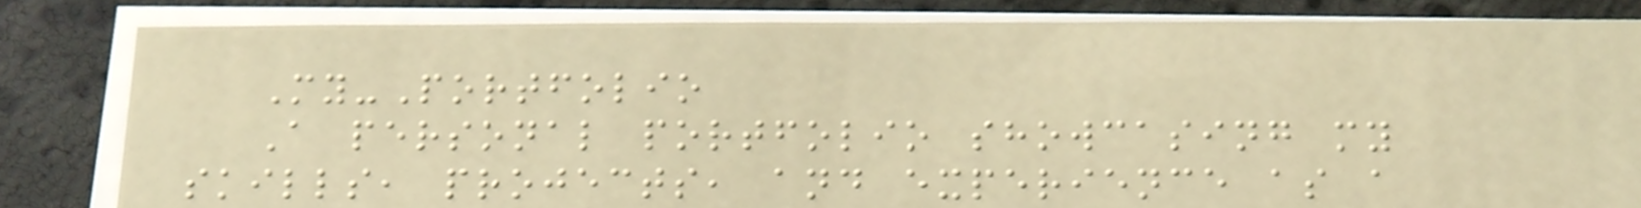My-Portfolio
A personal portfolio showcasing my
skills, projects, and experience as a
